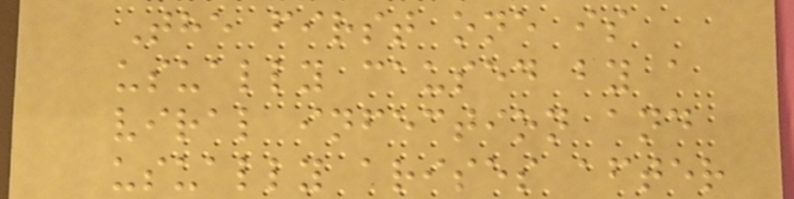The first one is
usually caused by a
viral infection and
usually arises after
